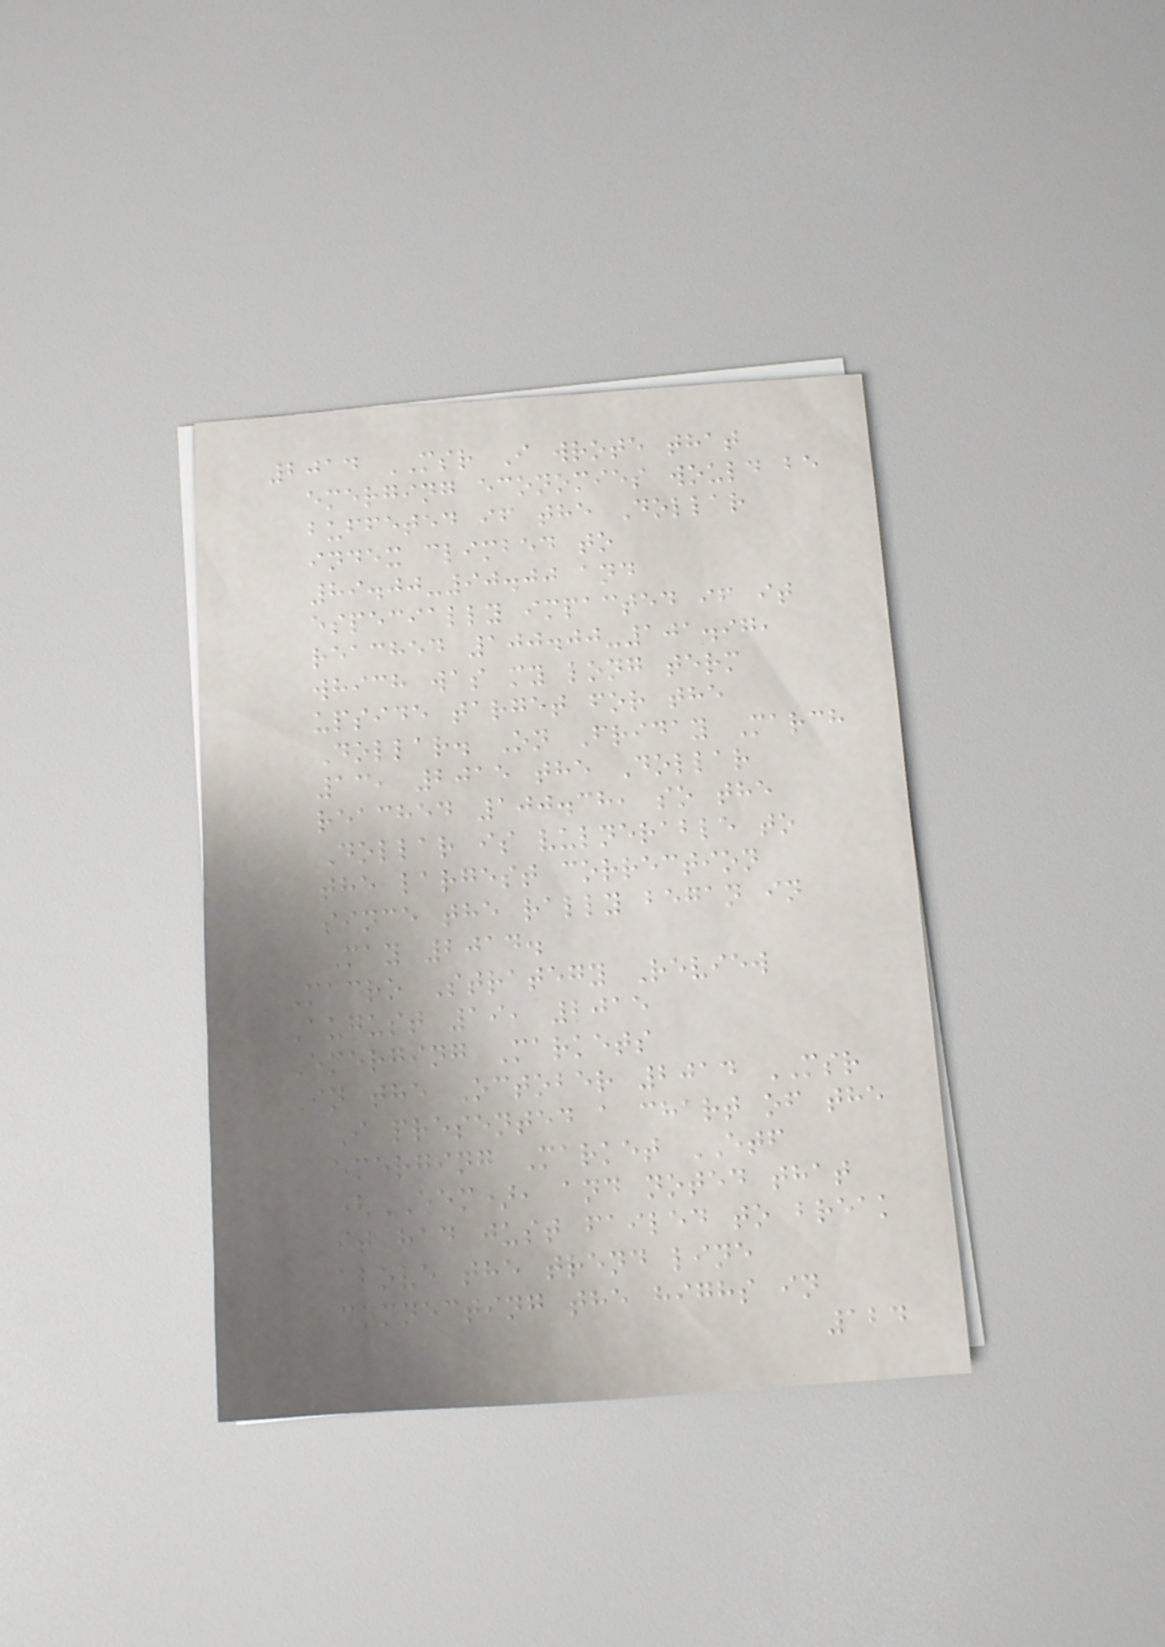2014 MSR I wrote that
emerging economies would be
buffeted if the Dollar
index climbed to
89.00-90.00 and
especially impacted if it
reached 100.00-101.97,
which was my long term
upside target for the
Dollar. On Friday March
13, 2015 the Dollar
reached 100.38, so the
Dollar is vulnerable to
the largest correction
since the rally began in
May 2014.
Macro Strategy Review
August 19, 2015
Emerging Markets
In the October 2014 MSR
I presented a chart of the
emerging Market ETF
(EEM), and noted that
it had just failed to break
above the trend line
connecting the highs in
124
